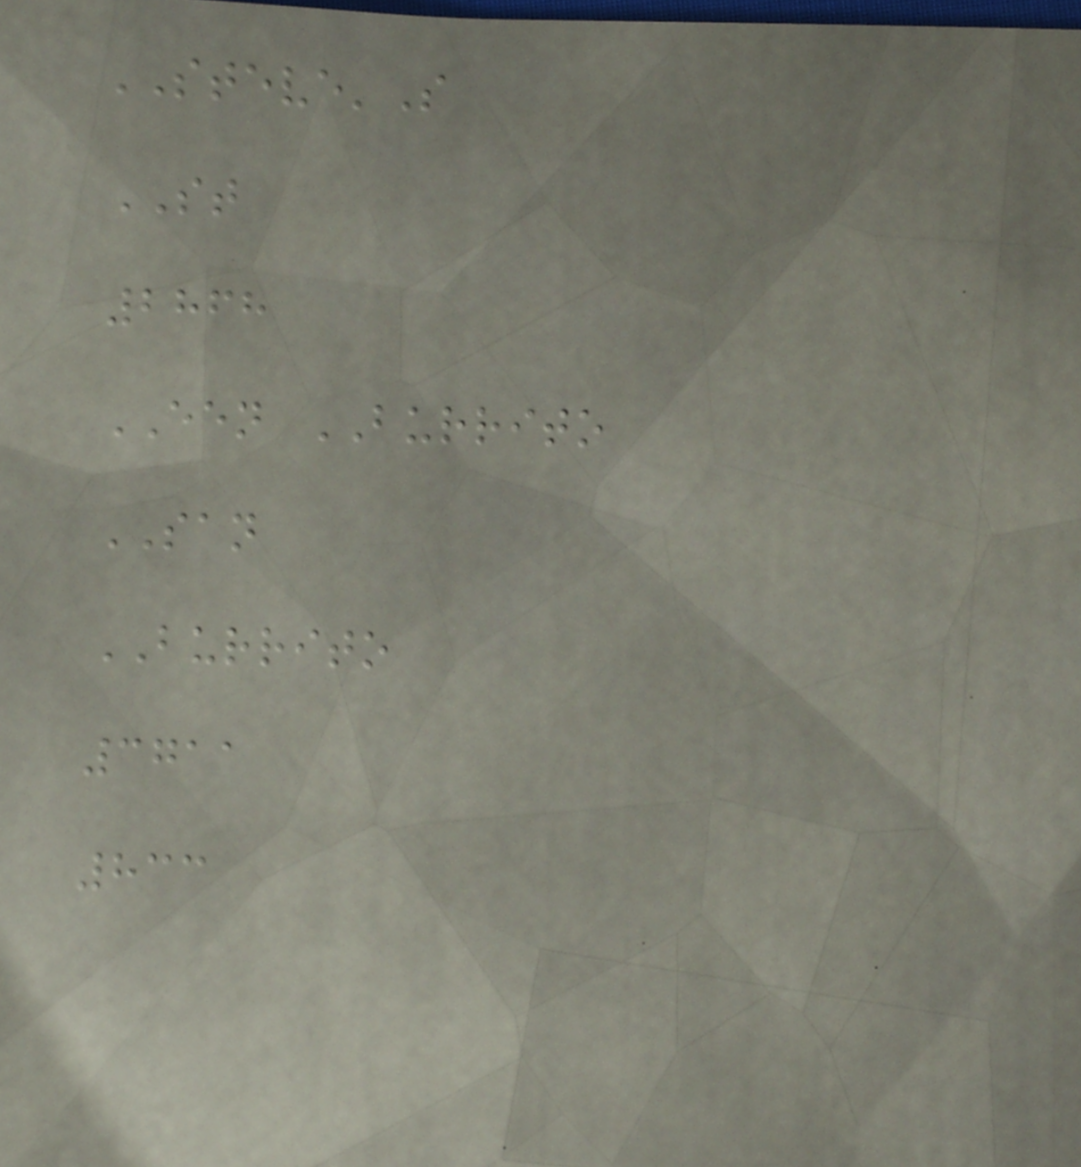STEVE'S
ST
2868
EEN BURRITO
SAN
BURRITO
3711
833
